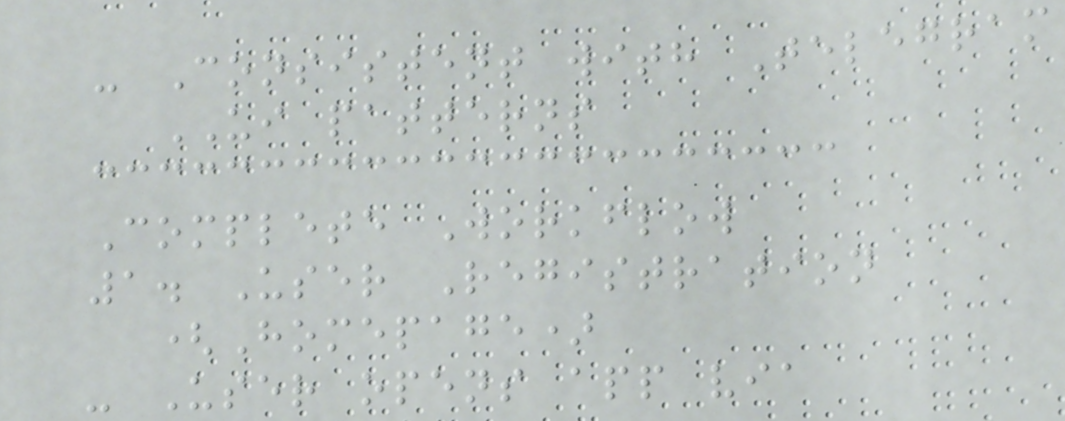- Consistent with Telegram
UI patterns
Complete Workflow
1. User Registration
(Homepage)
- User opens app via
